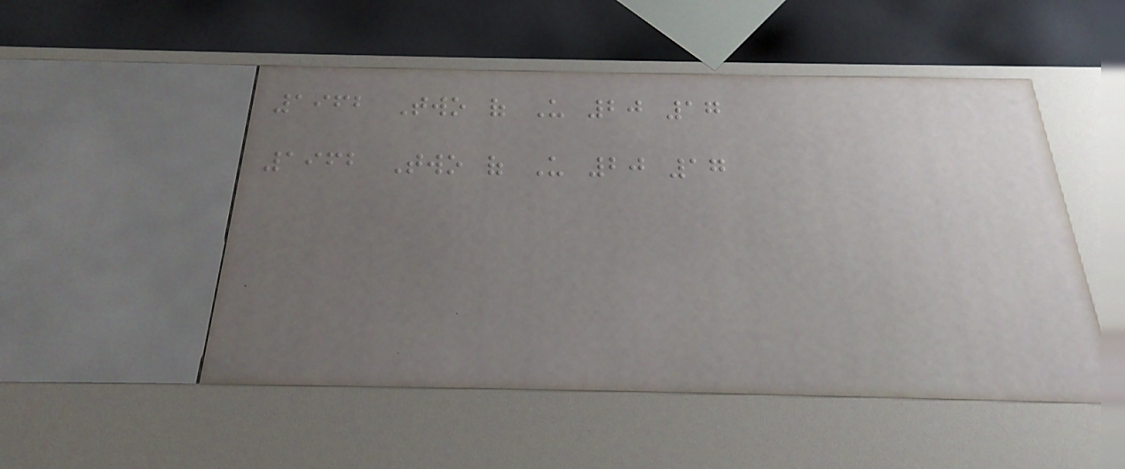1962 Two of Us 20 17
1962 Two of Us 20 17
